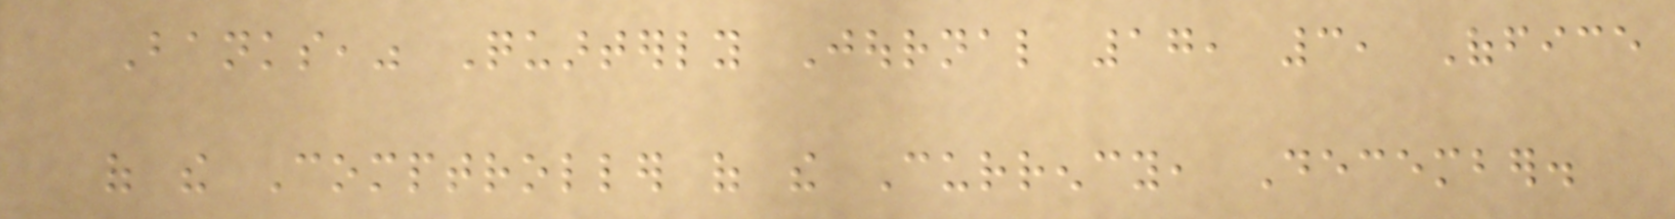Banks," Quarterly Journal 17, 3, Office
of the Comptroller of the Currency, December.
